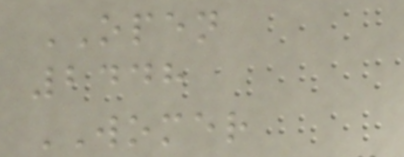OPEN
2448
WOMER
